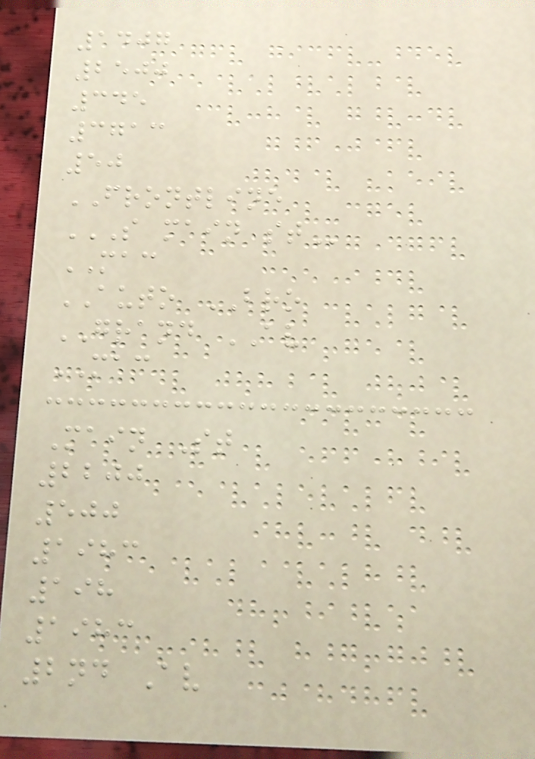1407
2500
345
3713
50
FRONTLINE
S MAIN ST
MAC
AUTO BRO
GRAND AV
MAC
Main St
2200
500
1983
198
1983
2nd Av
